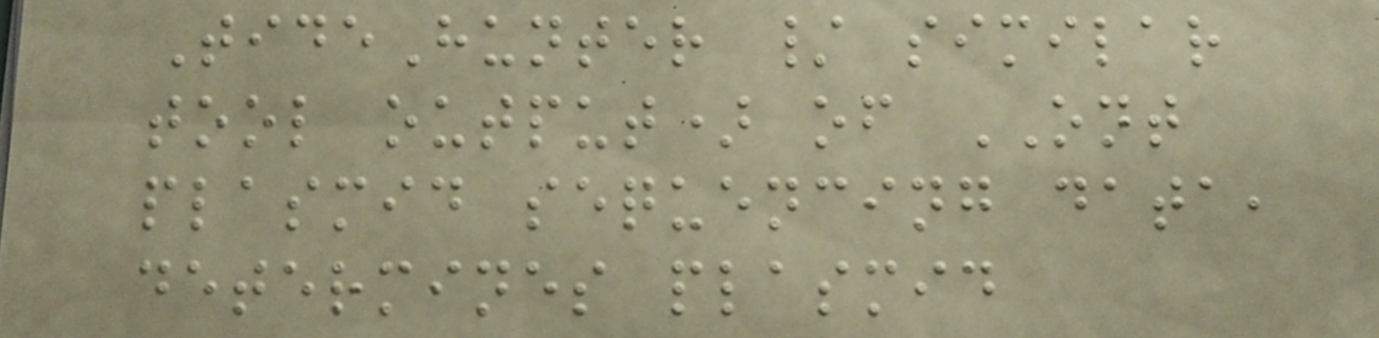TideHunter / similar
tool output) of ONT
plasmid sequencing data,
determines plasmid
